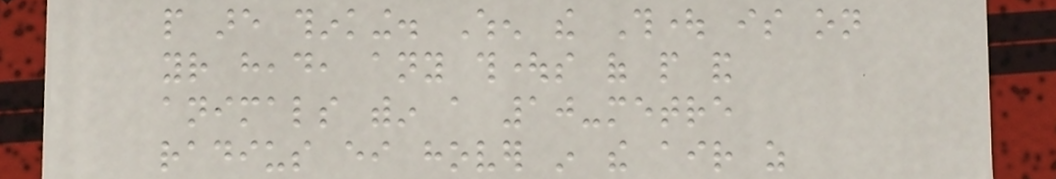people are thinking. When the Thought is on
your head, any thoughts of people and
animals within a 10-metre
radius either hover in the air as
